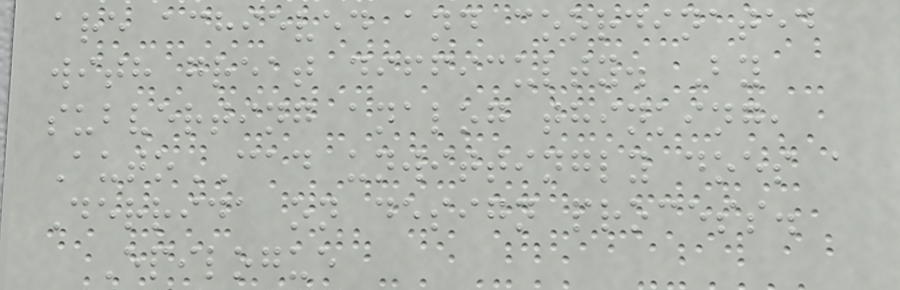are achieved and coordinated
with great difficulty. By
subverting analog thinking,
AutoCAD unwittingly does a
Derrida on design process.
Epilogue
